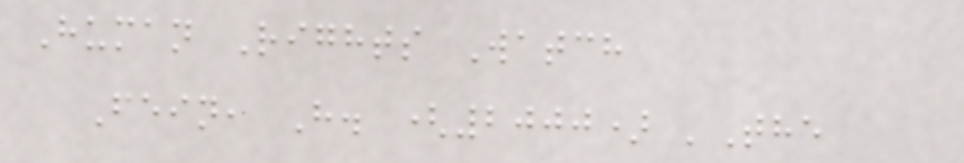Human Rights Watch
Fein, H. (2000) 'The
